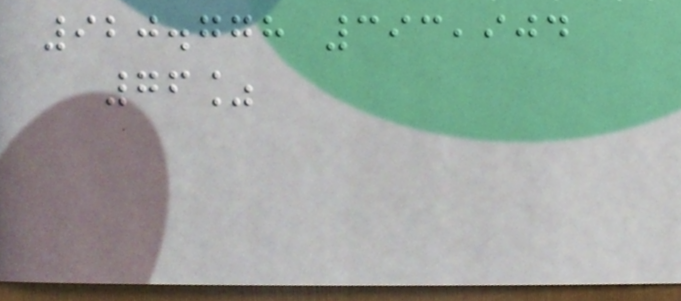920.778 393,904
76%
